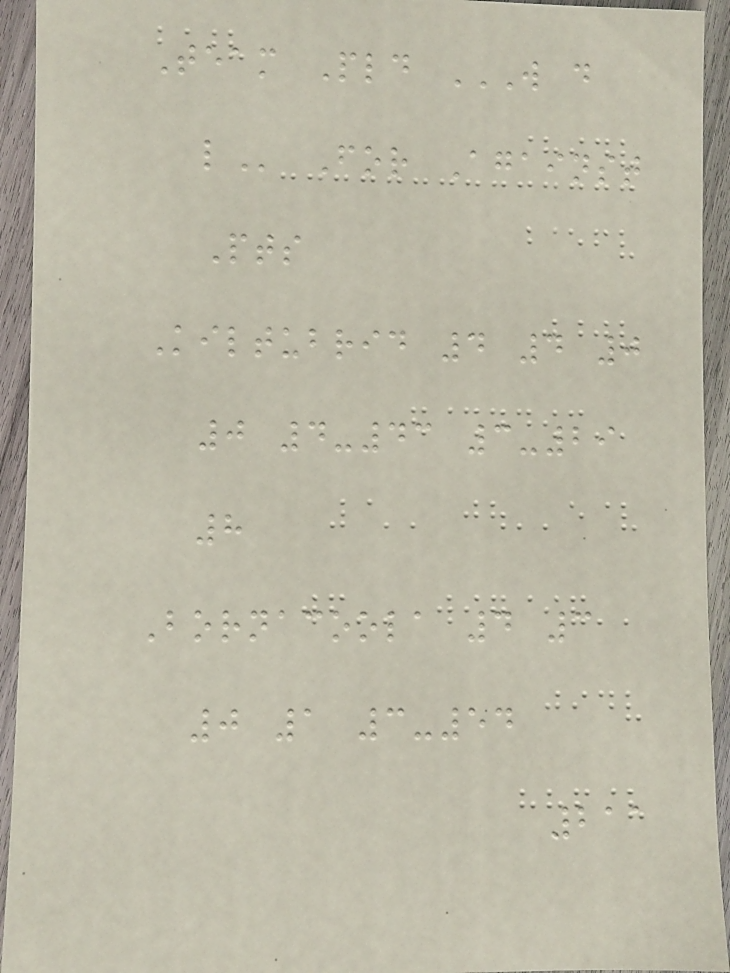Team Pld W D
L For Against
Pts
Kiltubrid 4 4 0
0 4-43 3-29
8
Bornacoola 4 3
0 1 3-54
211
